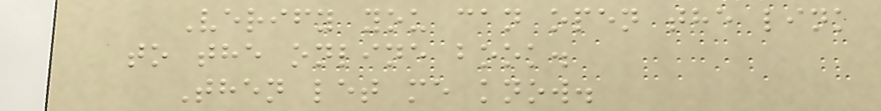Verify you can open the link
to the online book.
Then let me know.
